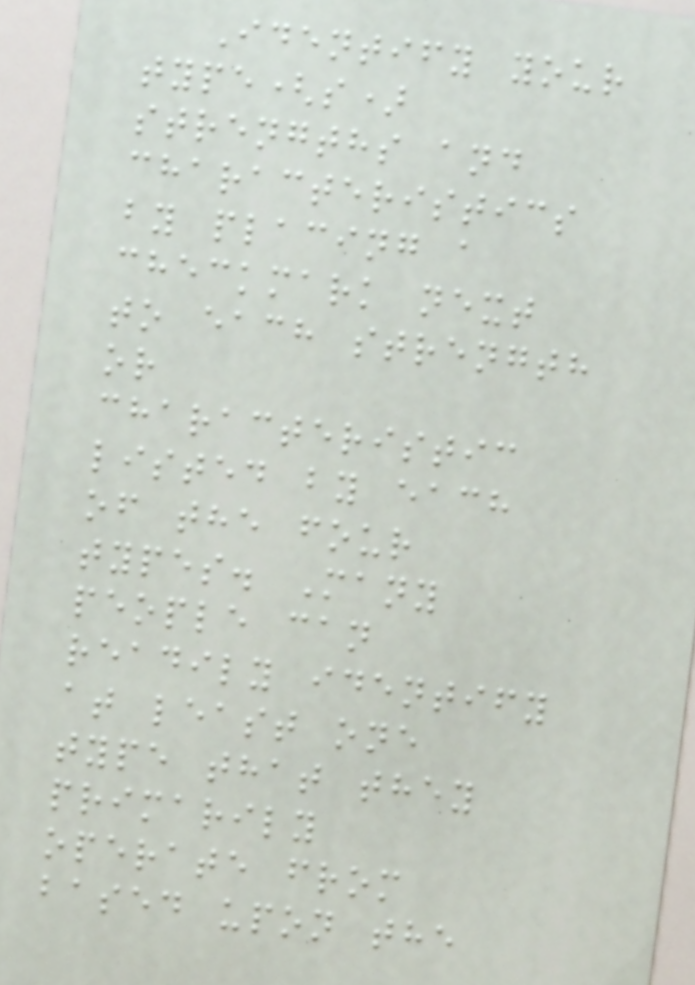Identify your
type(s)
strengths and
characteristics
by placing a
checkmark next
to each strength
or
characteristic
listed by each
of the four
types. Many
people can
readily identify
at least one
type that they
primarily
operate from
based upon the
